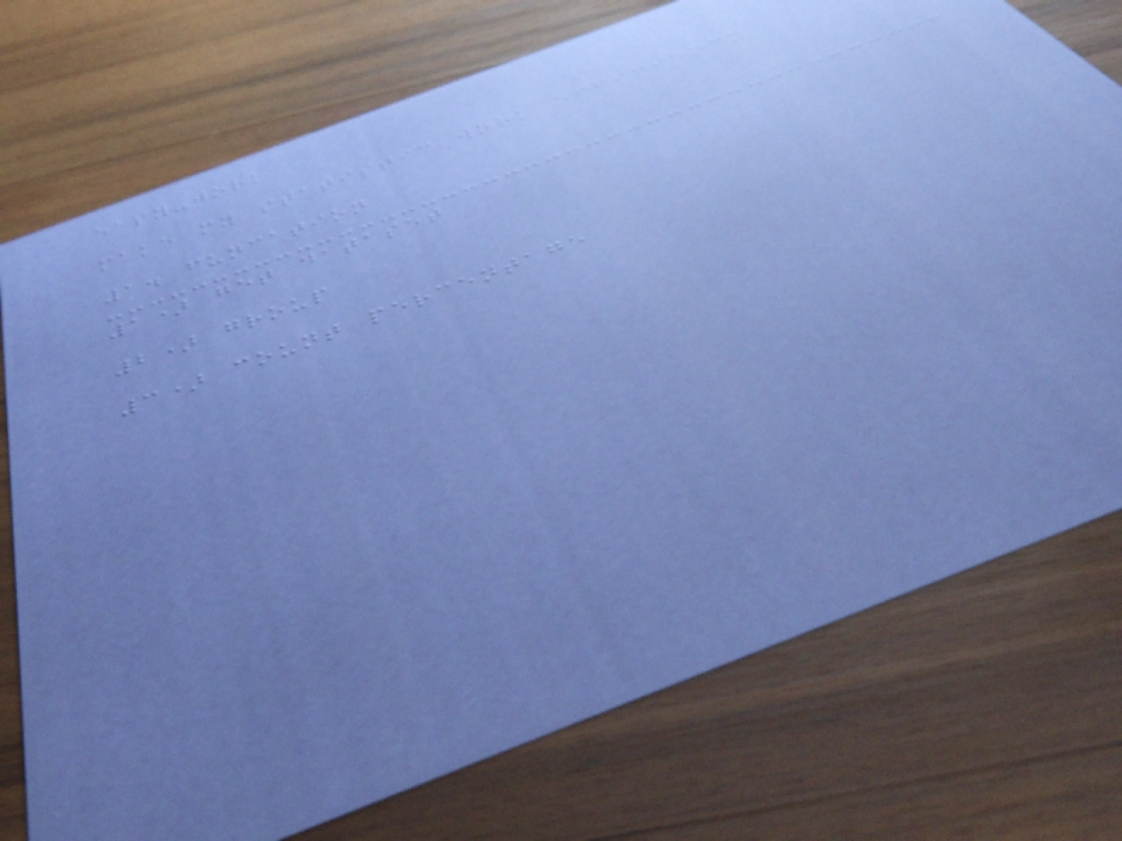easy-work
make my statistic work efficiency
1. funcation
1) get dataset
2) group
3) count percentage
